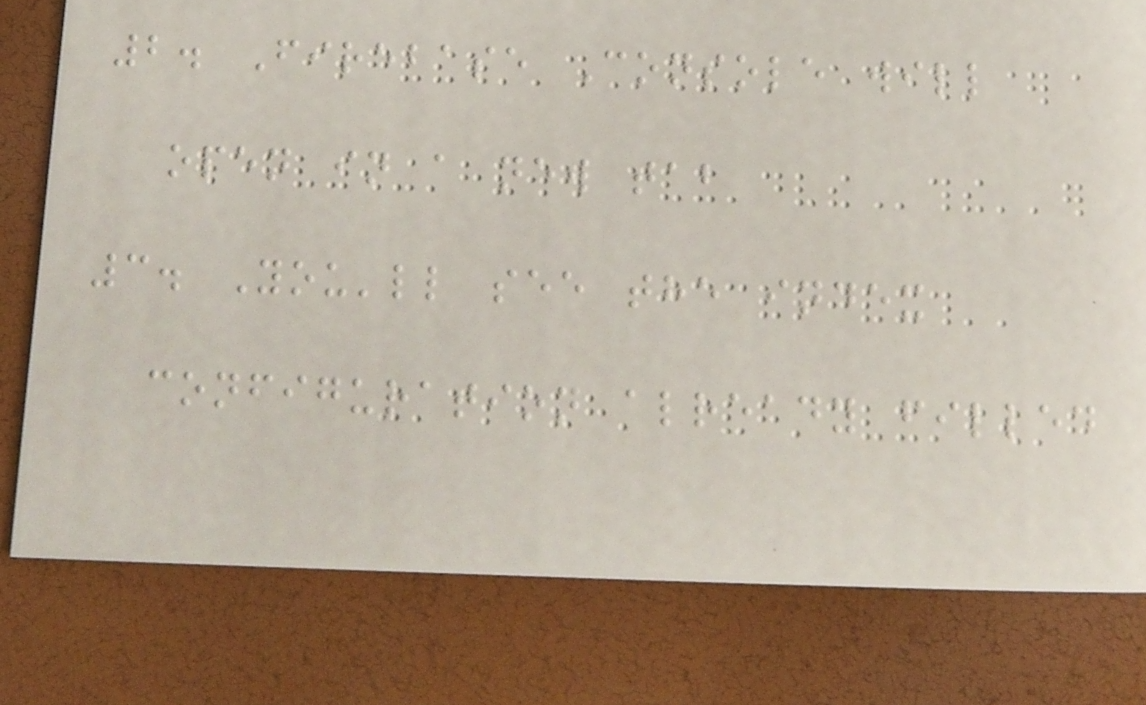2. Firebase Console will
open in a new tab
3. You'll see the index
configuration already filled
